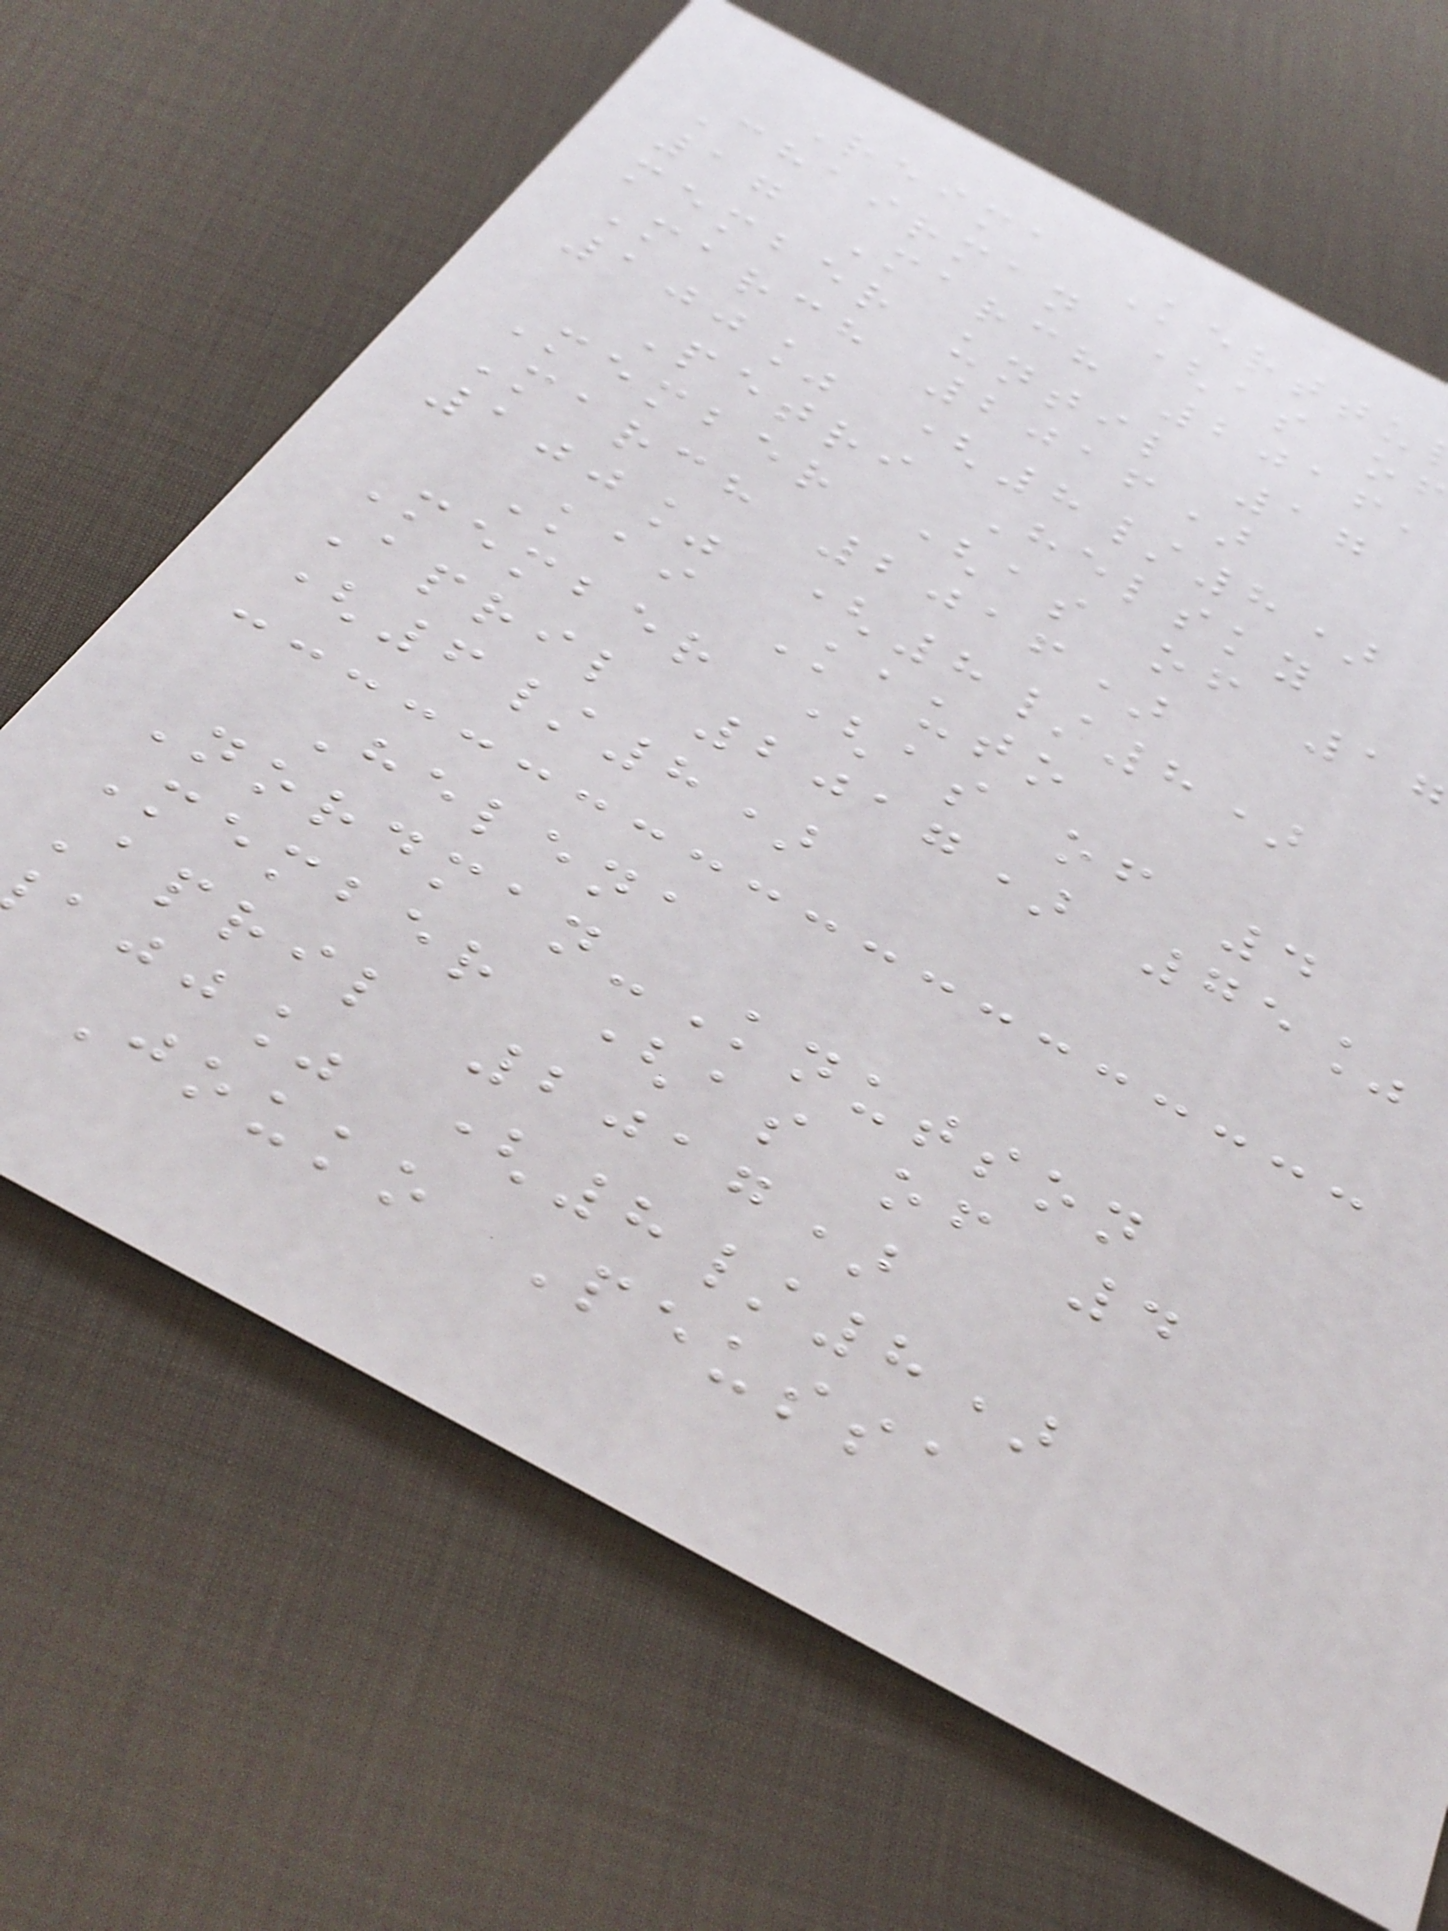Reima Kerttu
Chairman (as of
17 March 2016,
member until 17
March 2016)
100% (8/8)
Petri Helsky
Member (as of 17
March 2016)
100% (8/8)
Kai Kauto
Member (as of 4
April 2017) 75%
(6/8)
Helena
Nordman-Knutson
Member (as of 4
April 2017)
ajj% (8/8)
Jouko Peussa
